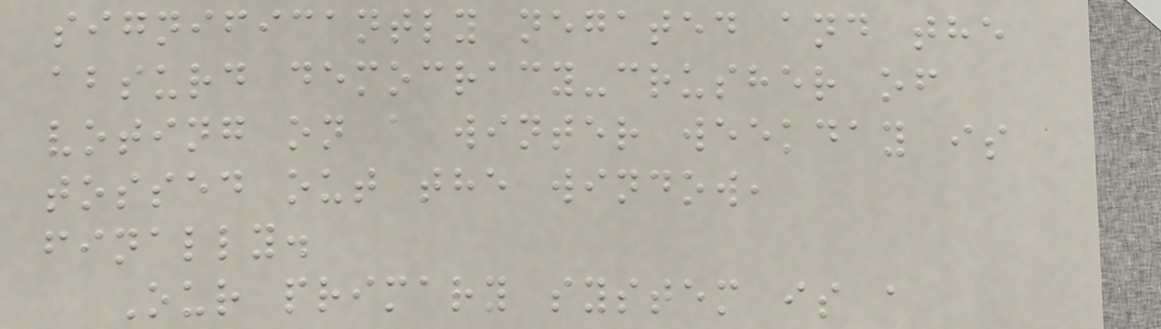significantly negated and the
absurd democracy-crusher of
voting on a winter weekday is
tossed out the window,
finally.
Our primary system is a
